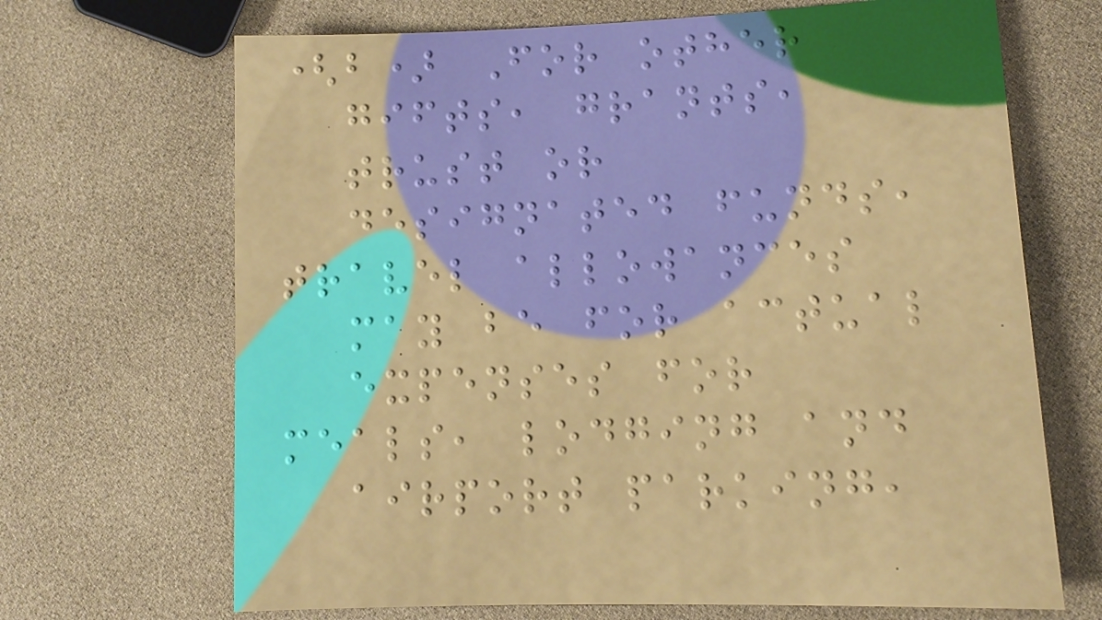(b) For other
gifts, grants,
trust or
designated funds,
travel allowances
may be for actual
expenses for
meals, lodging and
airport parking,
